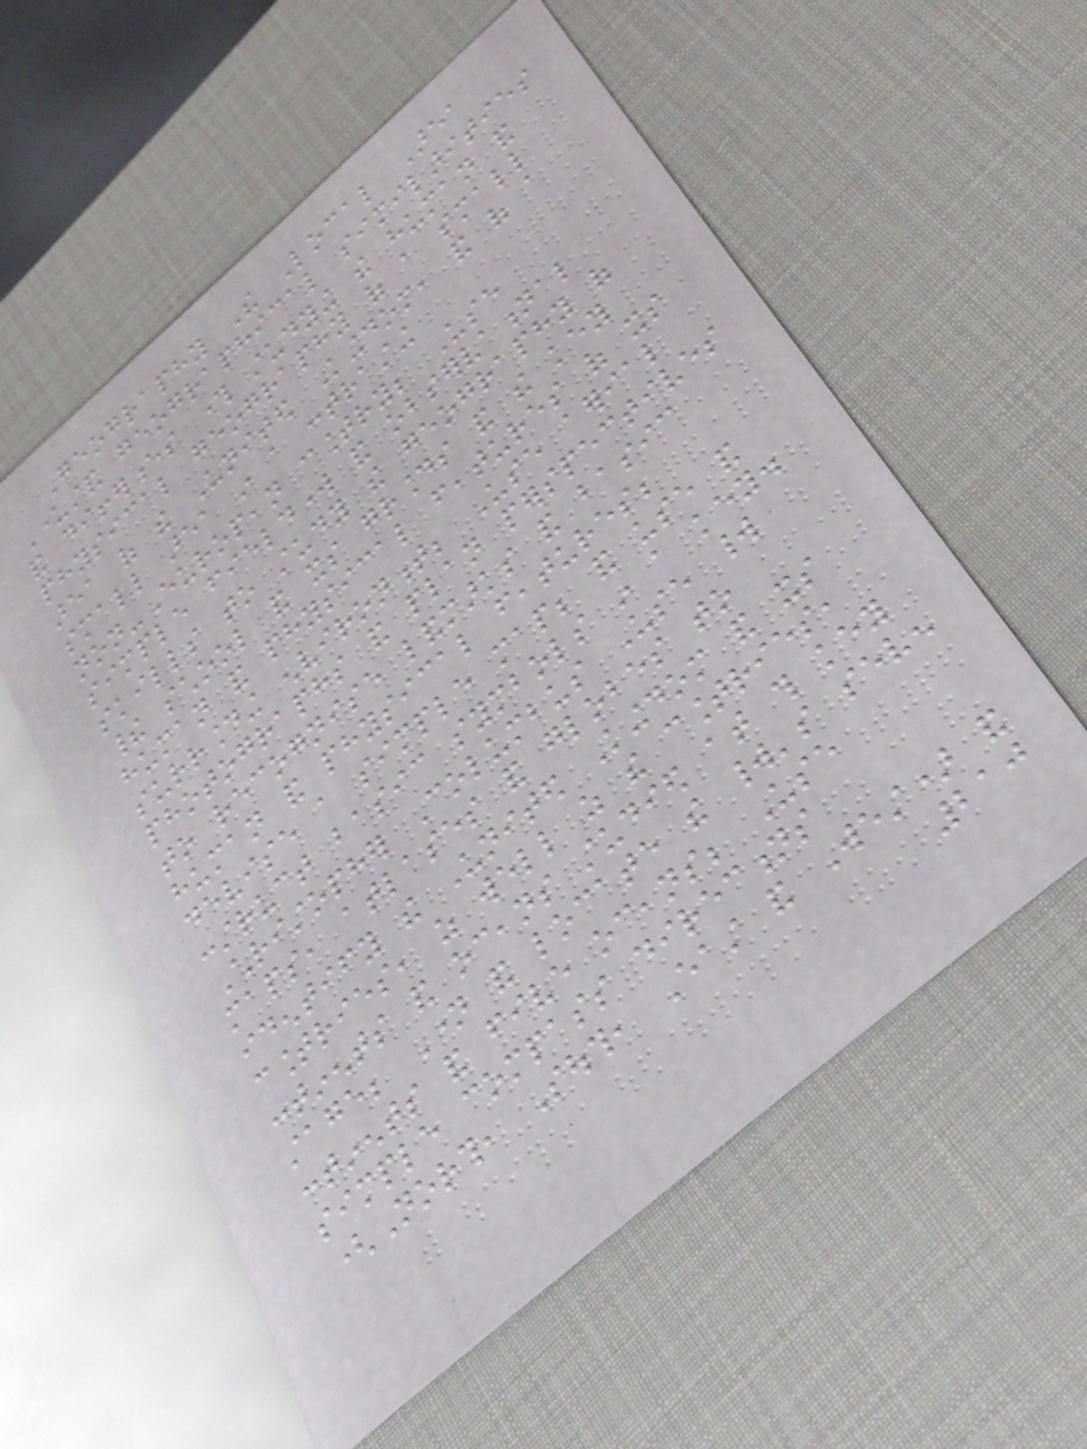Geography The Local Area
Understand geographical similarities
and differences through studying the human and
physical geography of a small
area of the United Kingdom, and of a
small area in a contrasting
non-European country; Use
simple fieldwork and observational
skills to study the geography of
their school and its grounds and the key
human and physical features of its
surrounding environment; Use aerial
photographs and plan perspectives
to recognise landmarks and basic
human and physical features;
devise a simple map; and use and
construct basic symbols in a key.
Christopher Columbus Use world
maps, atlases and globes to
identify the United Kingdom and its
countries, as well as the countries,
continents and oceans studied at this key
stage; Name and locate the world's seven
continents and five oceans; Use
simple compass directions
(North, South, East and West) and
210
